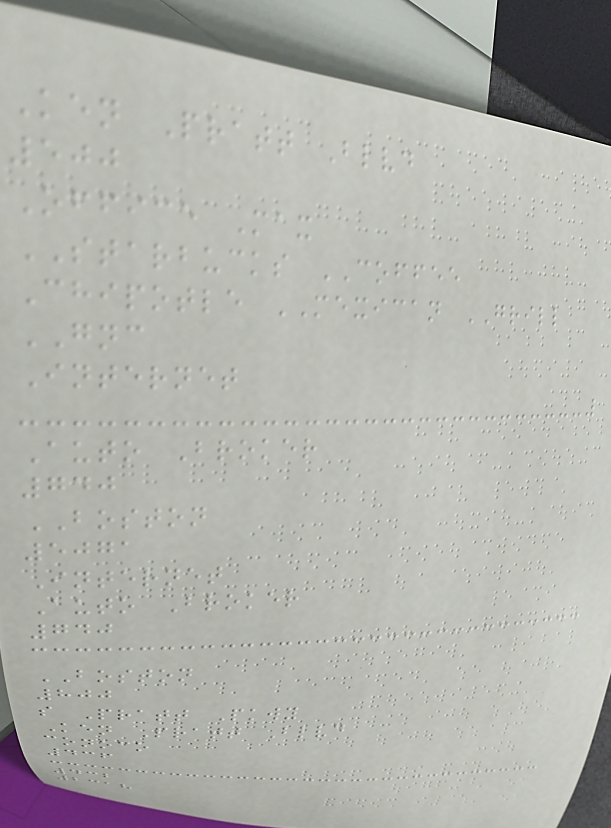Ken Pratt Blvd
500
Office Max
STARBUCKS COFFEE
Chipotle MEXICAN GRILL
GNC
Internet
Auto Broker
740
BOSTON
5071
Internet
Auto Broker
740
BOSTON
800
s Pratt Pkwy
Ken Pratt Blvd
conoco
436
432
2318
